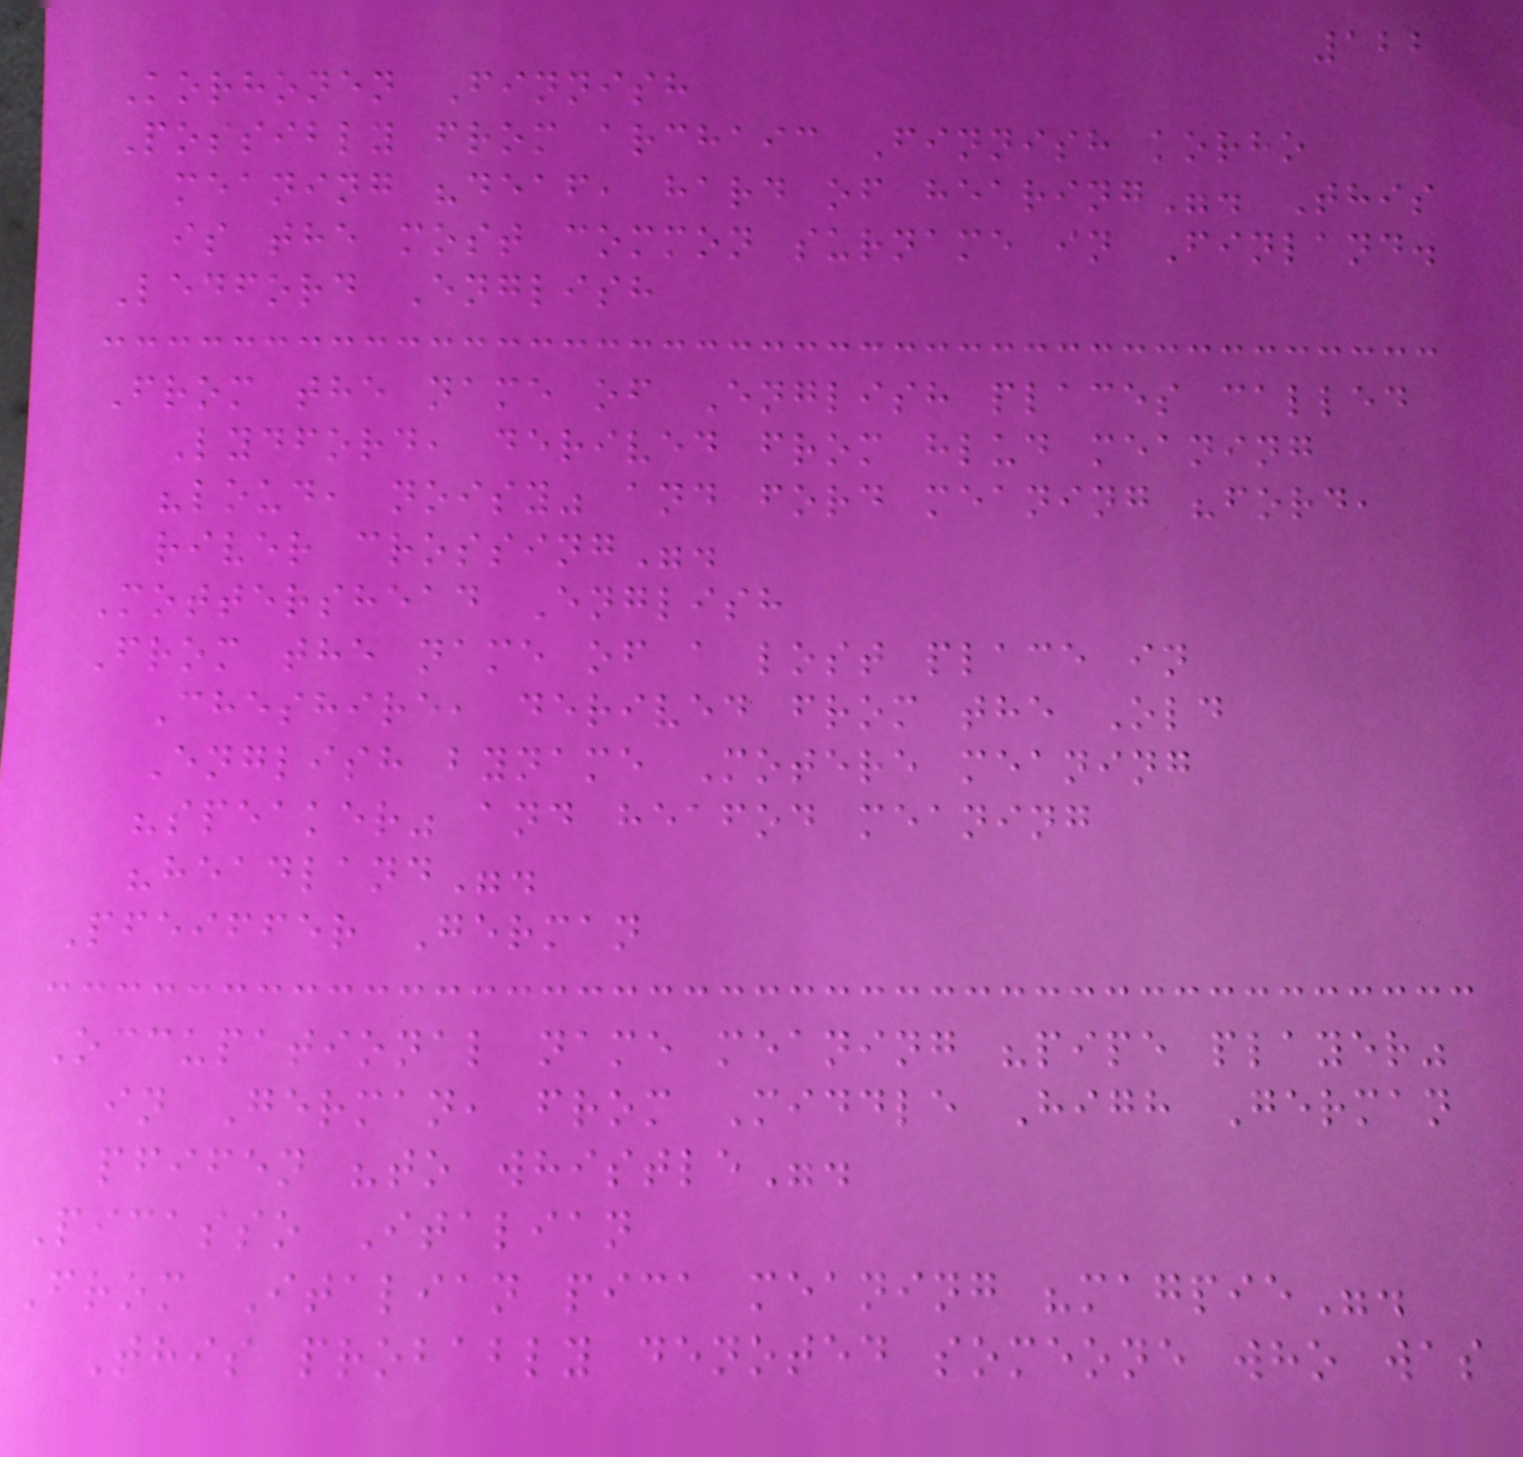122
Korhonen Finnish
Possibly from archaic Finnish korho
meaning "deaf, hard of hearing". This
is the most common surname in Finland.
Ledford English
From the name of English places called
Lydford, derived from hlud meaning
"loud, noisy" and ford meaning "ford,
river crossing".
Mottershead English
From the name of a lost place in
Cheshire, derived from the Old
English byname Motere meaning
"speaker" and heafod meaning
"headland".
Pfeiffer German
Occupational name meaning "pipe player"
in German, from Middle High German
pfifen "to whistle".
Picasso Italian
From Italian pica meaning "magpie".
This probably denoted someone who was
